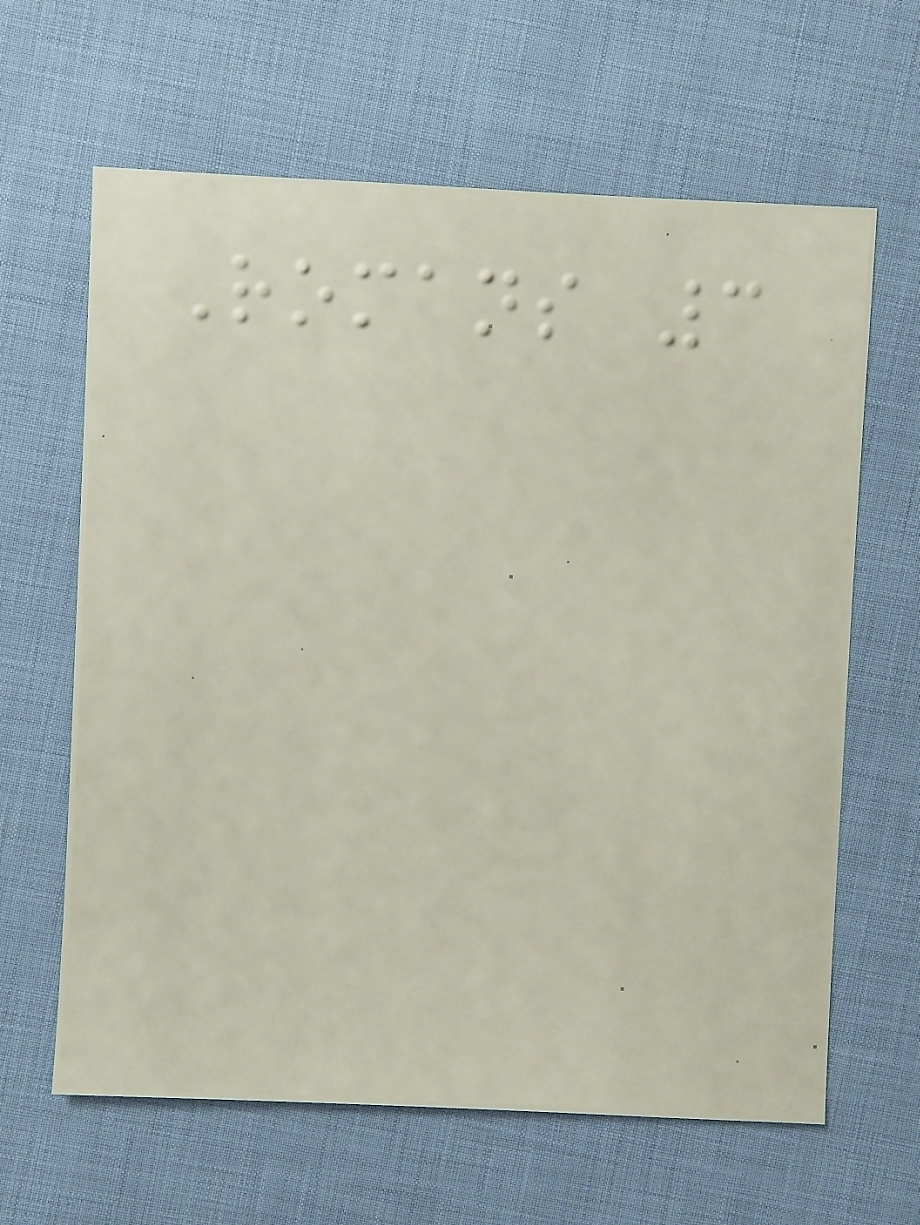Romans 3
